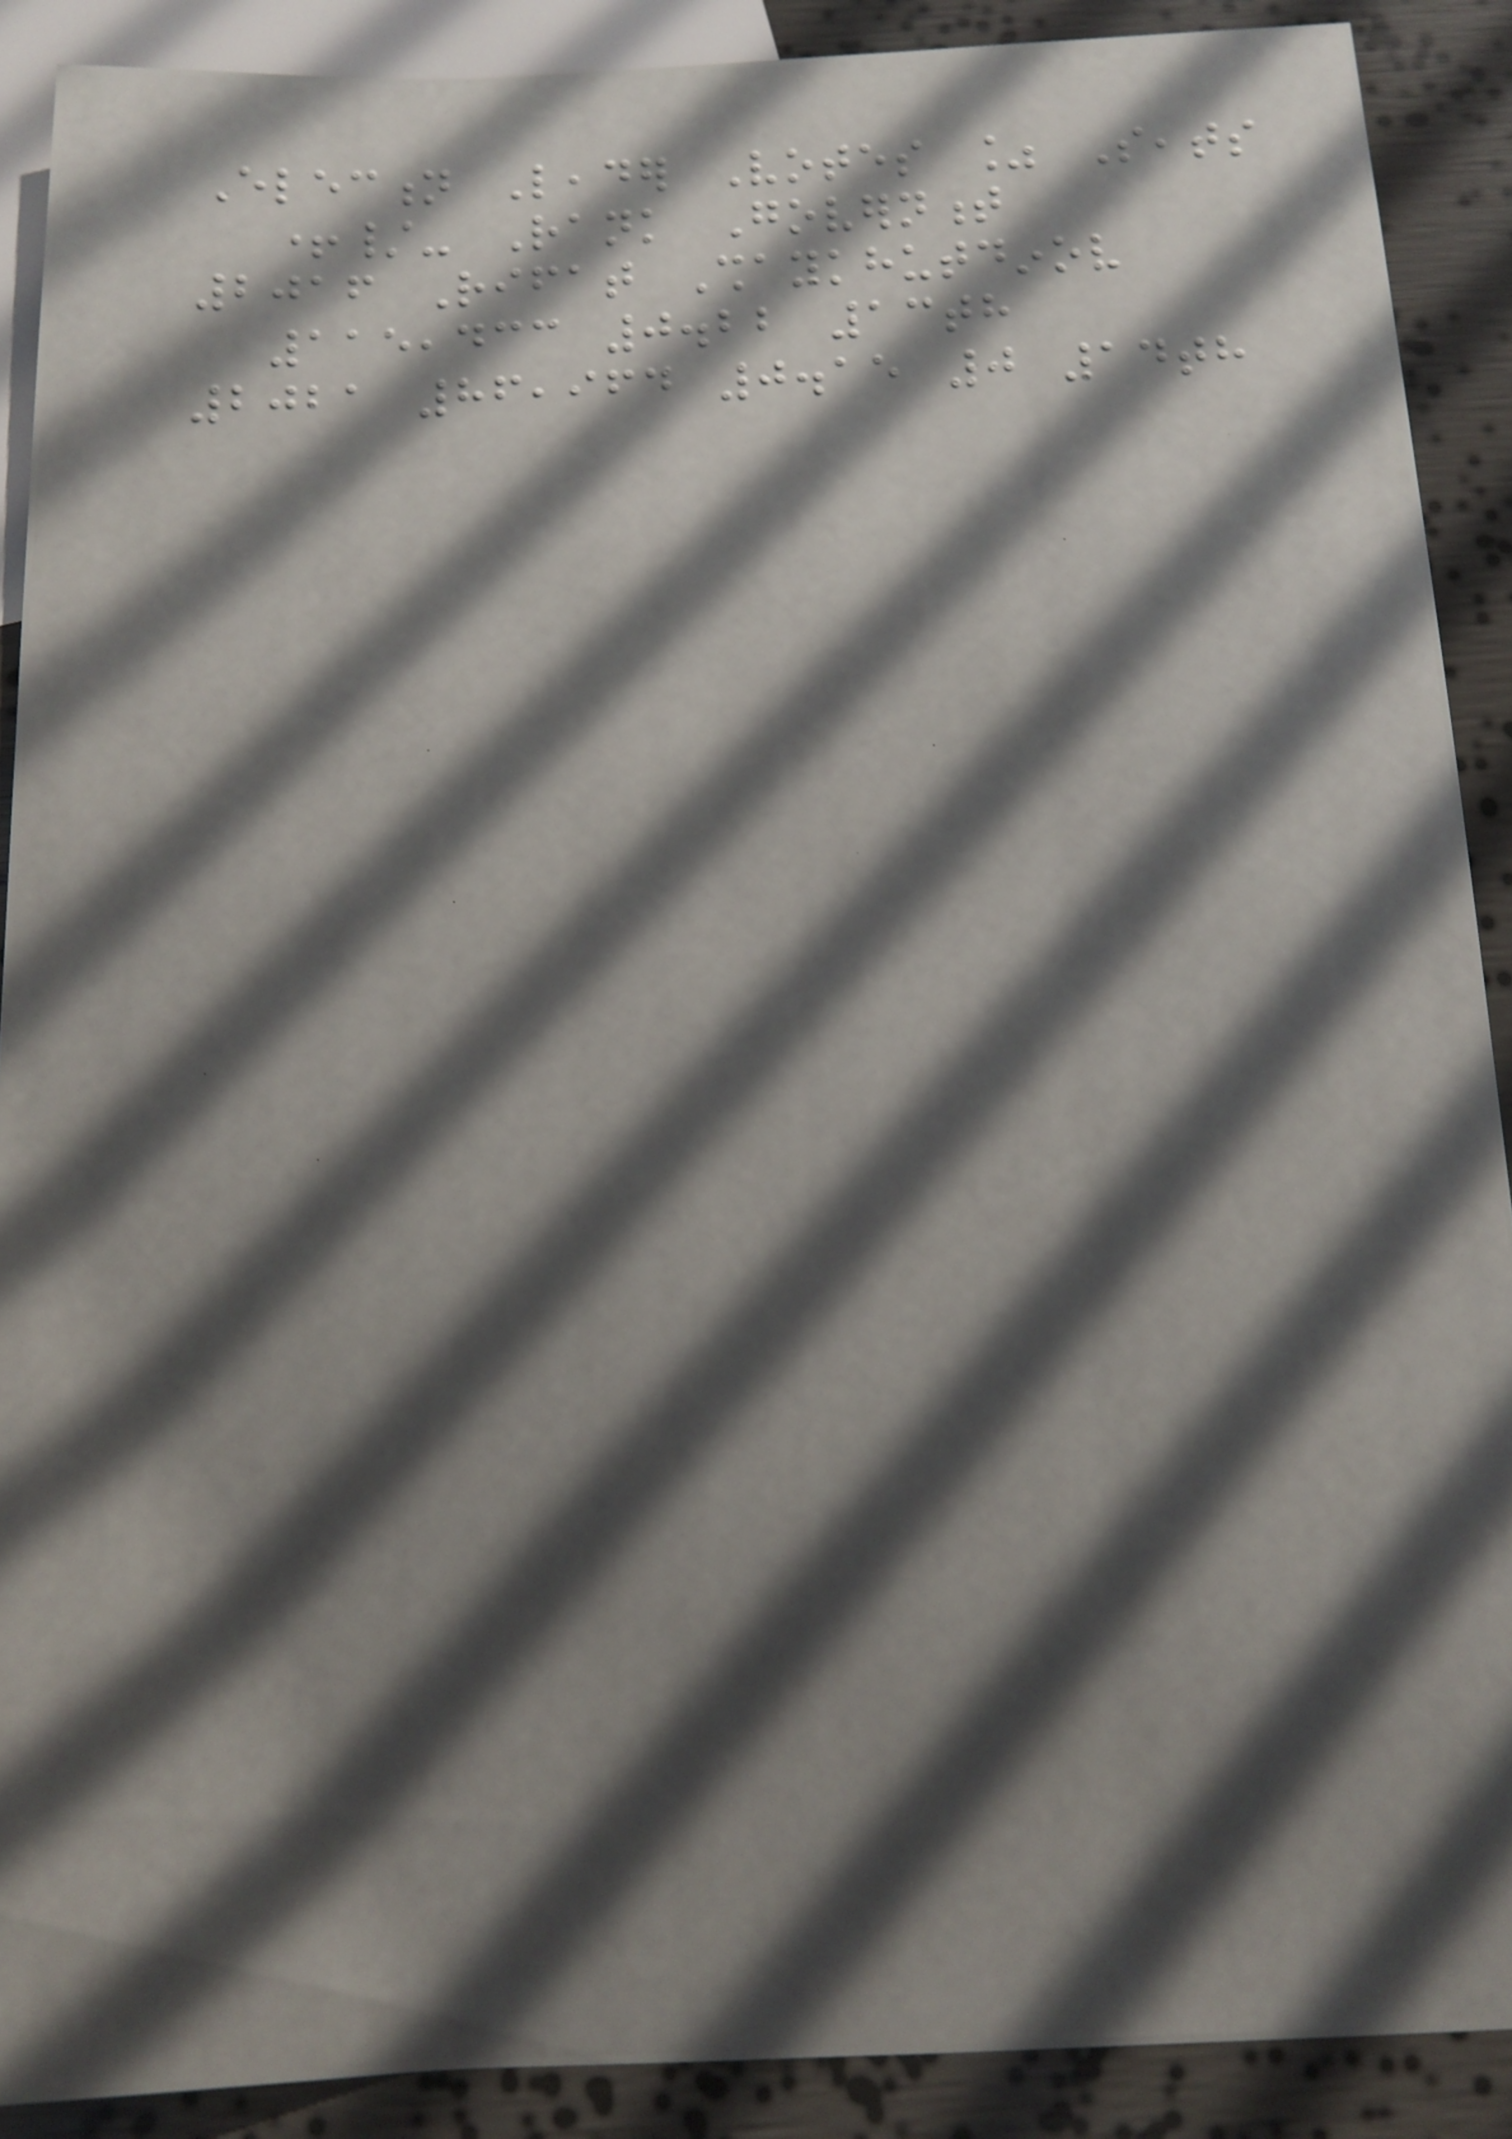Election Leader Votes % Seats
+/- Rank Government
2016 Rifat Shaykhutdinov
115,433 0.22 13th
2021 86,964 0.15 0 14th
